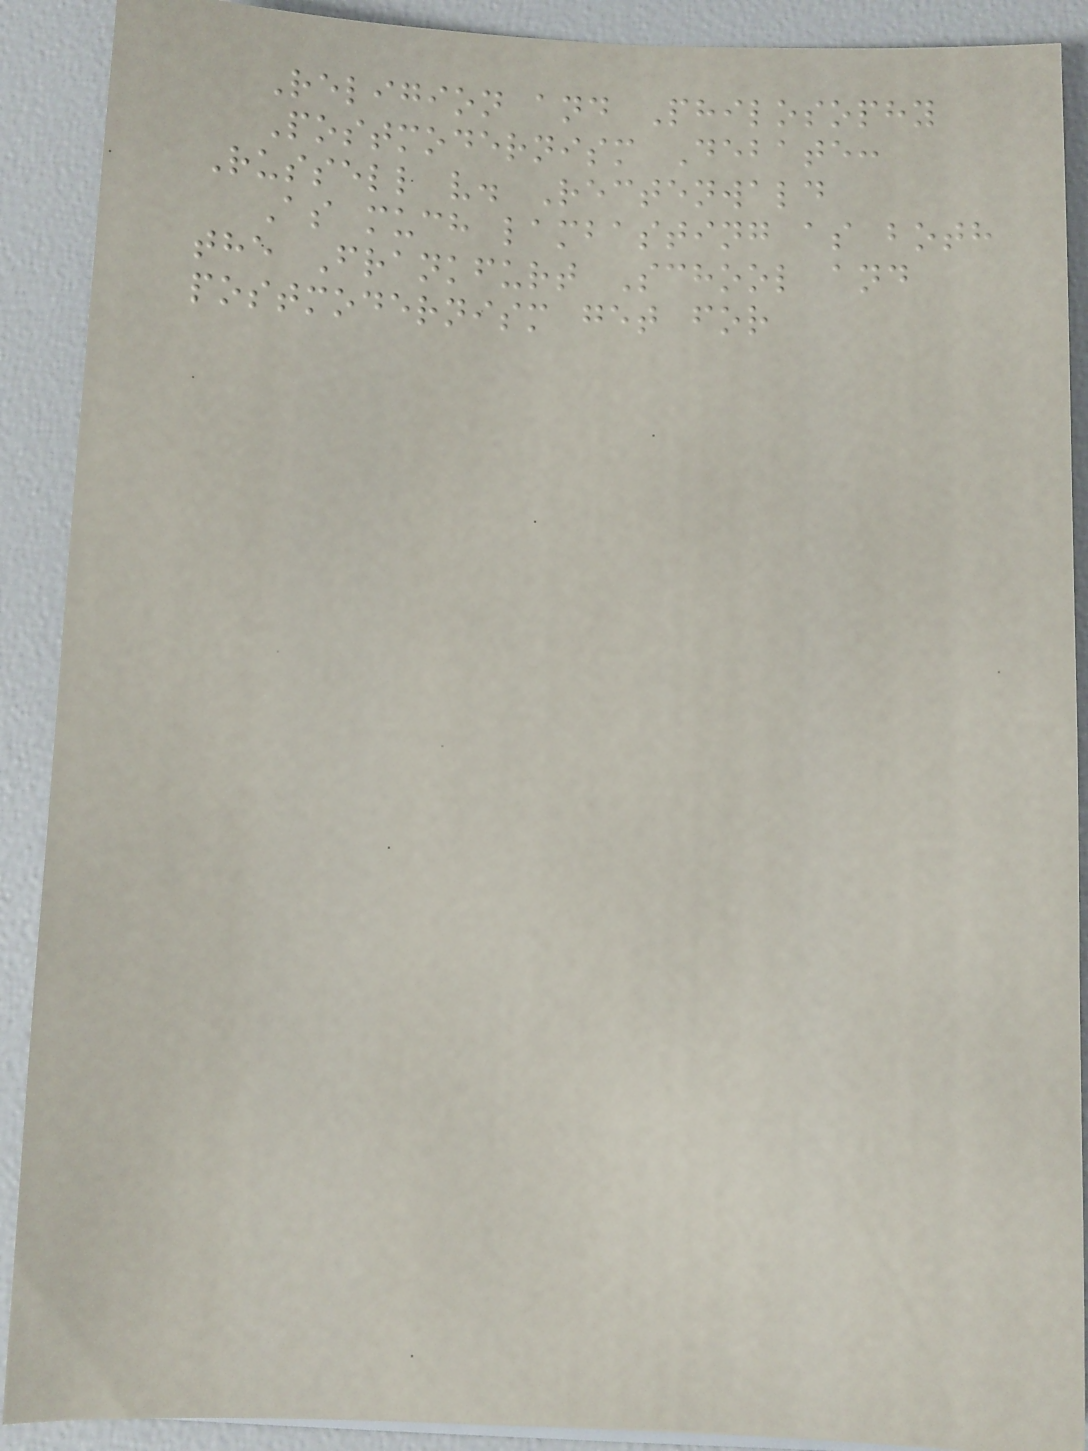Religion and Philosophy
Postmodernism Debate:
Russell v. Rectenwald
As much lambasting as both
the Frankfurt School and
postmodernism get for
